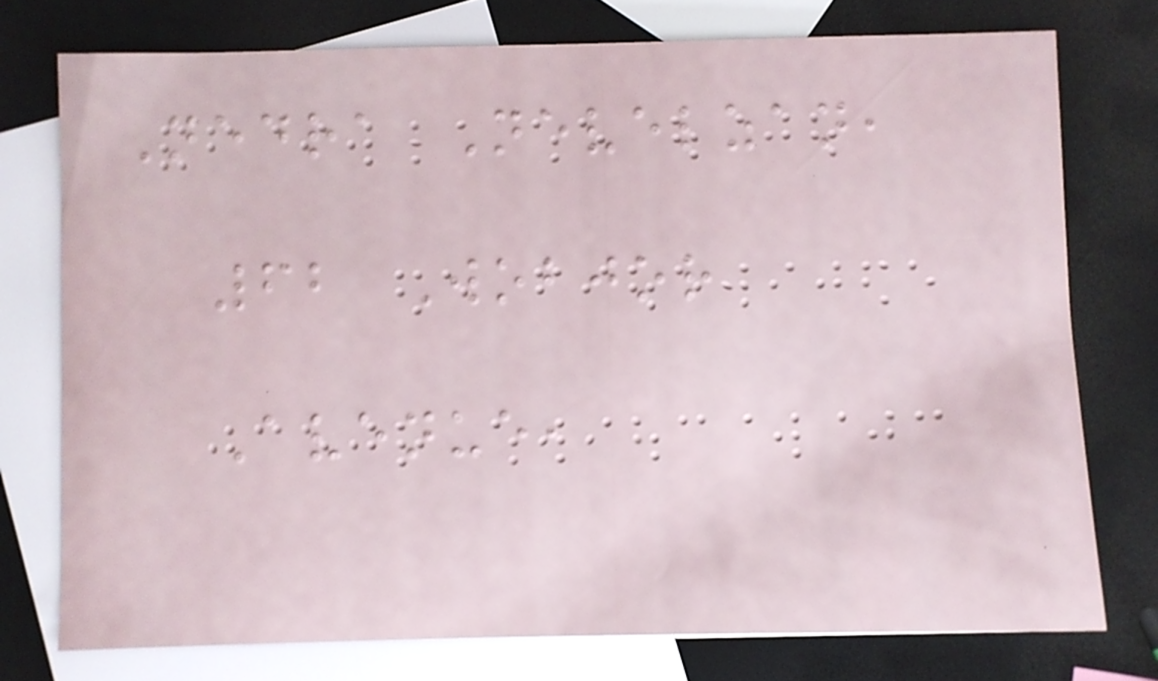Nedra Nevelzan,
62 Wobjor
Avenue,
